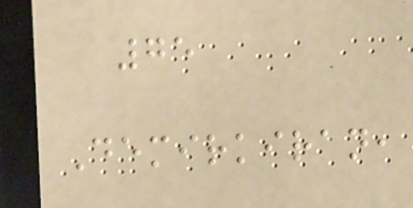75
Demirkiran,
